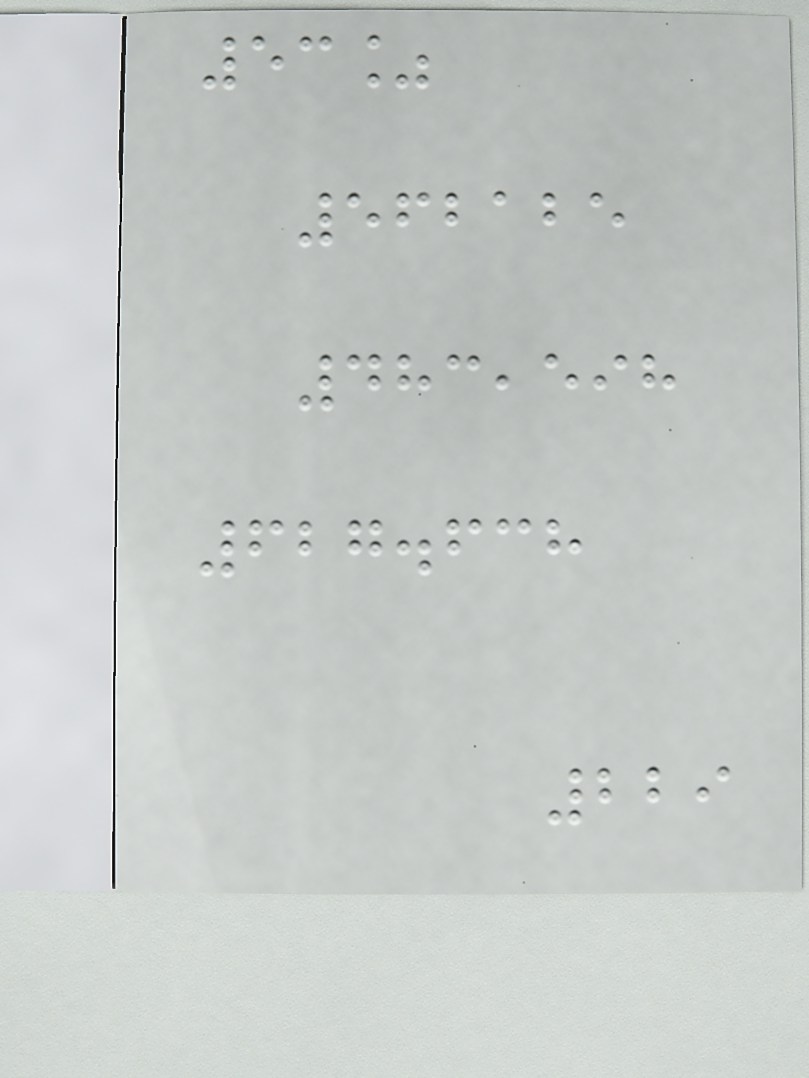53%
562125
483,598
627.638
229
